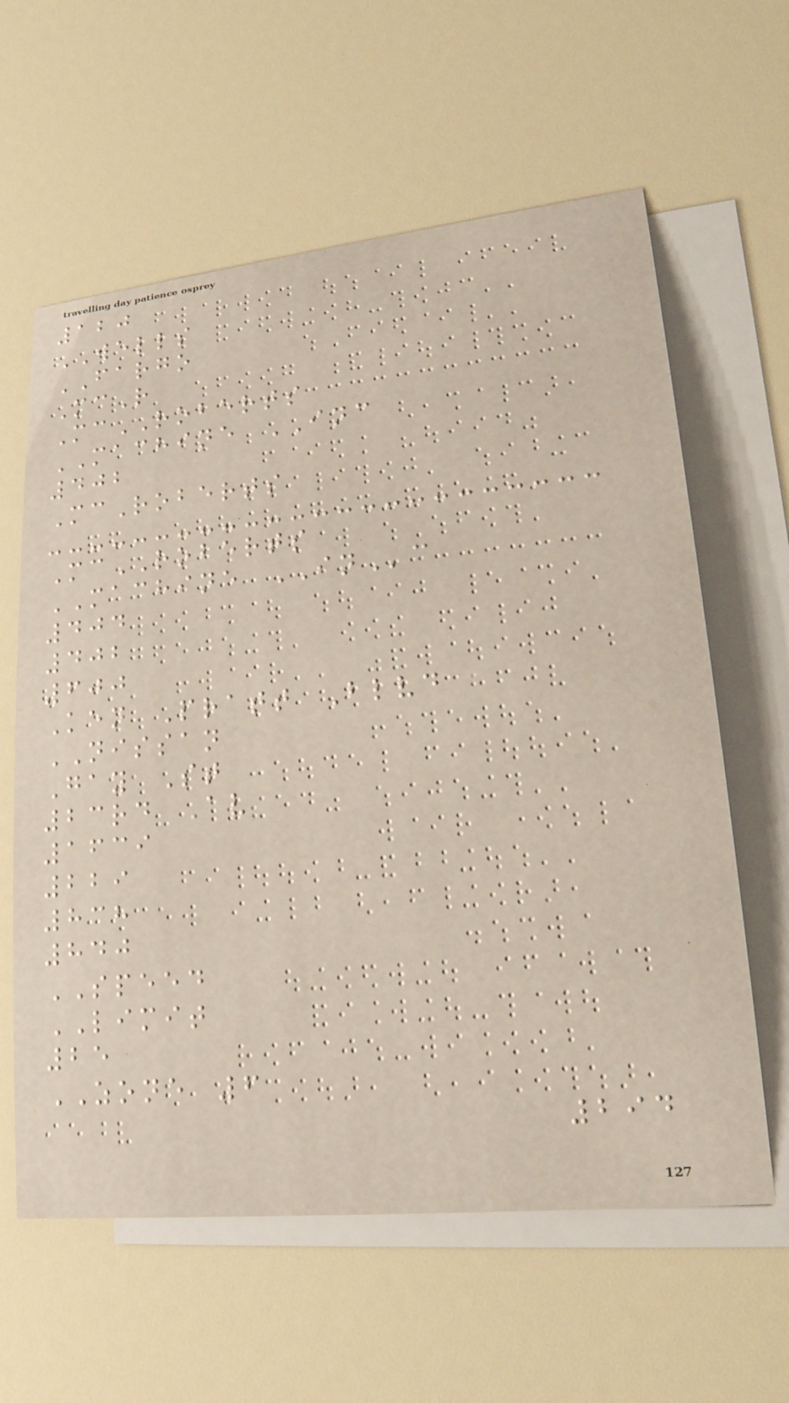120
WELLS
FARGO
McR
McROBERTS
MACHINE INC
402
McRoberts
McROBERTS
MACHINE INc
404
402
600
Ken Pratt Blvd
NISSAN
Gay St
23rd Av
1639
229
838
840
SPEED
LIMIT
25
ZONE 6
294
